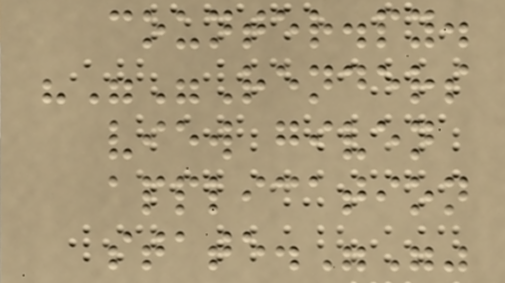counter.py.
"""Renders
view given
application
state."""
